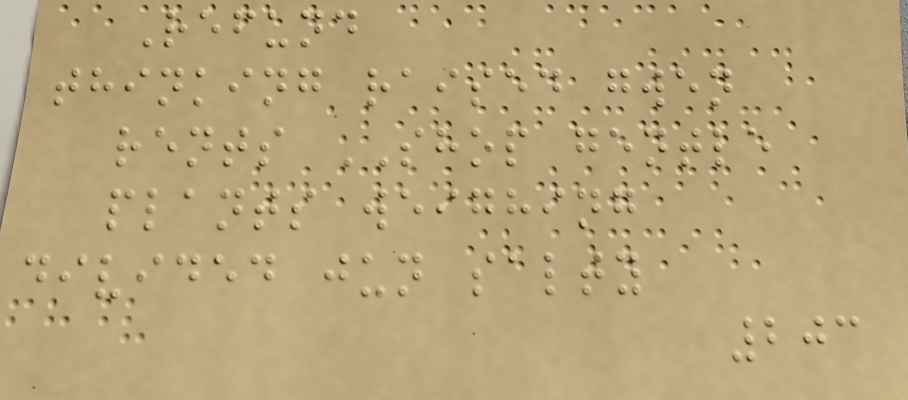Refund
thinking raised gwen
rents SHOP gentle
plants weighing
divided jun salty
203
